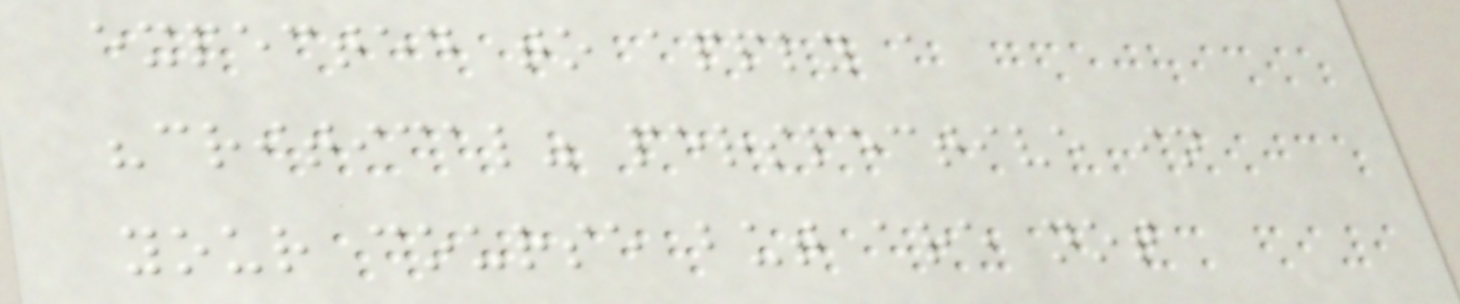expected to apply a
"critical" perspective in
your course but are not
